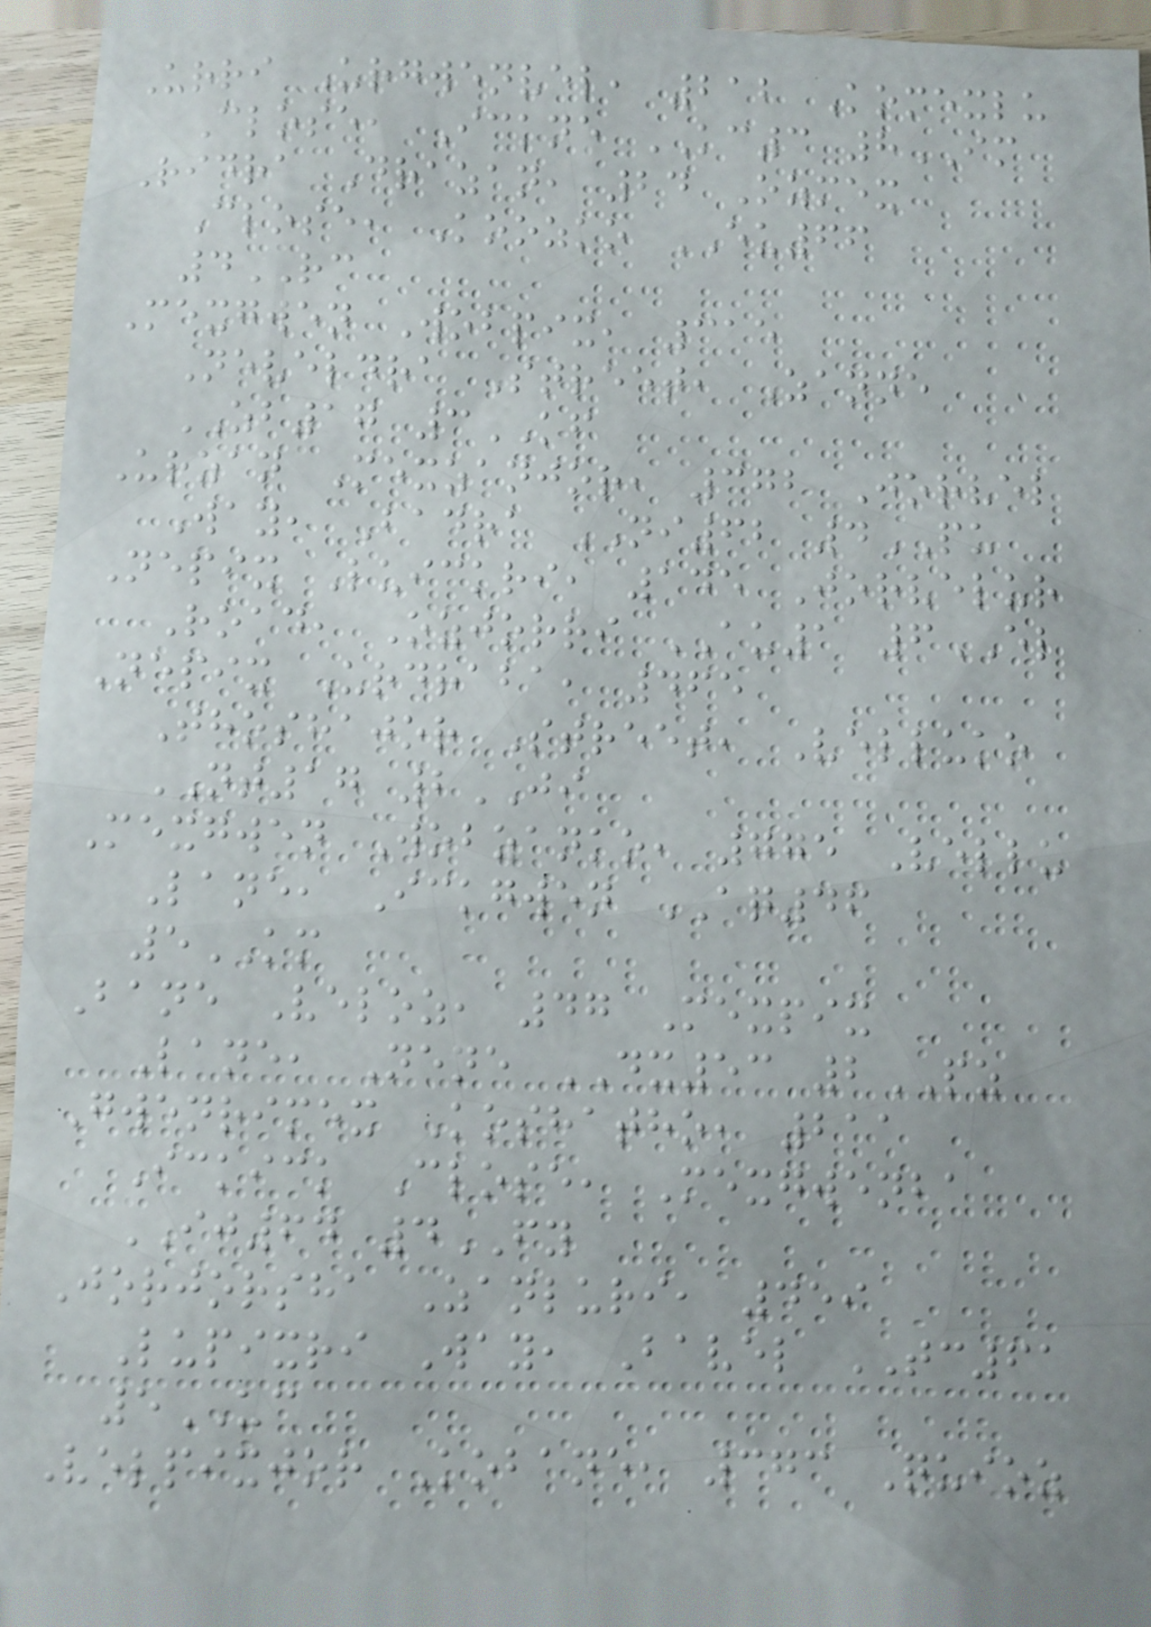Urri Urgwenvel, 212 Komexlu
Close, Ickne KC3 8IM
Ridra Drazan, 24 Ozmex
Close, Koozko EU66
4RC
Mexgwen Wobpix, 315
Neveldra Street, Zanne
ZB17 3KF
Urzan Mexzanjor, 372 Jorvel
Way, Badra NI62 4PU
Nepix Luickri, 145 Jorvelur
Road, Ozjorri AU1 6EL
Nepix Urdraba, 465
Thoshajor Street, Velluko
NT17 2JI
Mexgwen Wobzanko, 775 Vellu
Lane, Ickgwen AQ46
5KM
Bane Veloz, 47 Mexpix
Lane, Nene DX53 2PZ
Gwenrimex Koshatho, 211
Ickick Close, Mexgwenba
IJ64 4FY
Jorjorsha Zanluri, 459
Lupixri Way, Bavel TC61
5UC
Velpixjor Kobane, 373 Quioz
